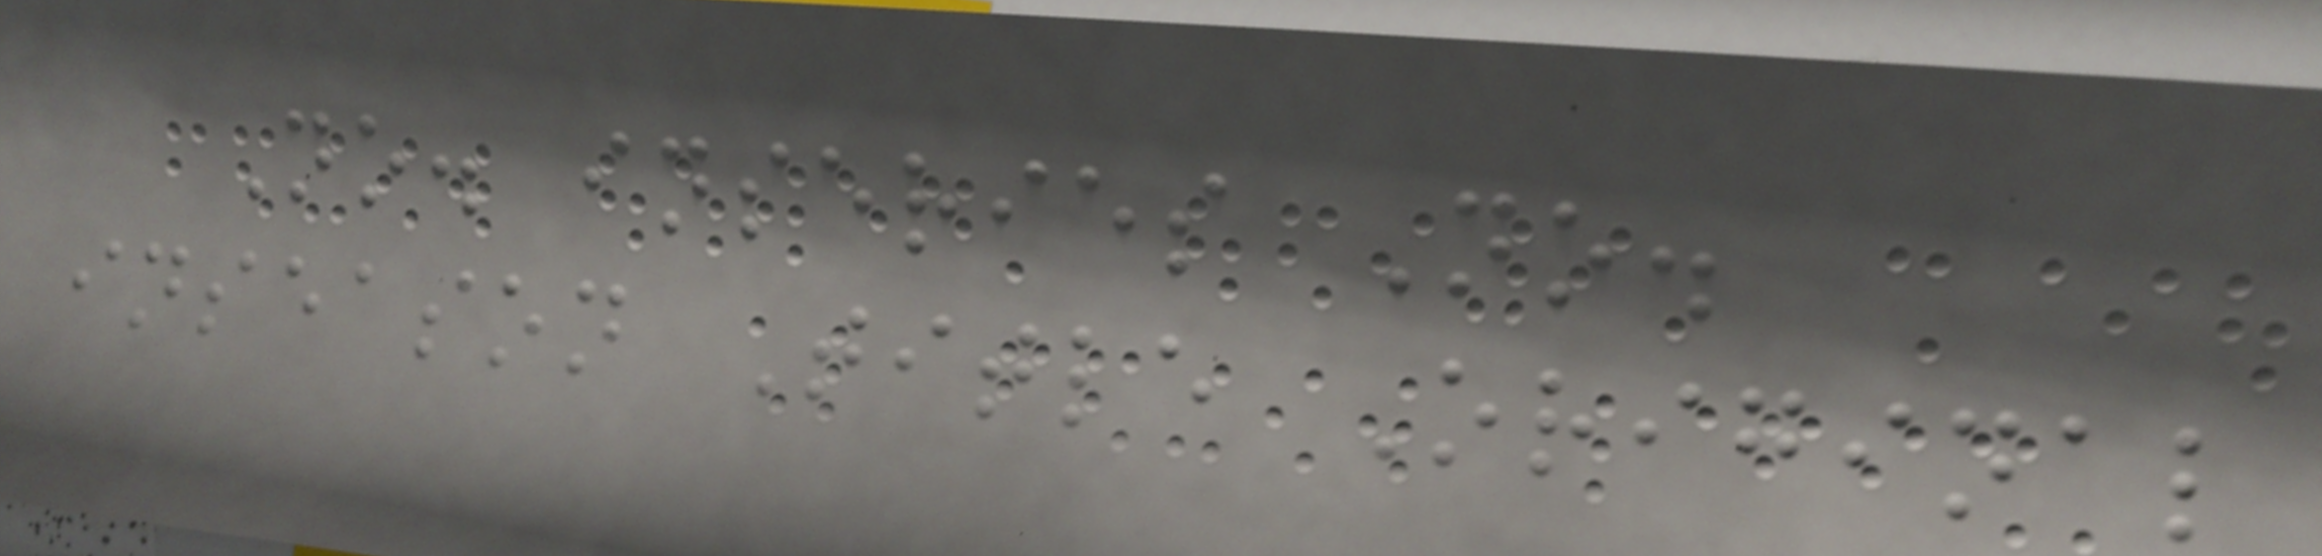No. inseries No.
inseason Title Original
